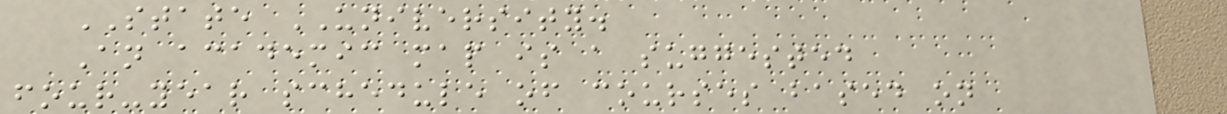STATE UNIVERSITY.
An academic map is a suggested
four-year schedule of courses based on
